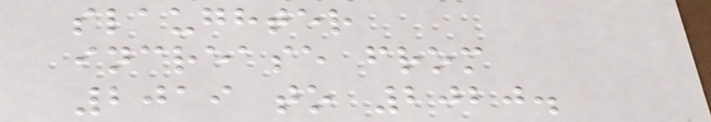slaughter
increase from
2019 to 2020.
